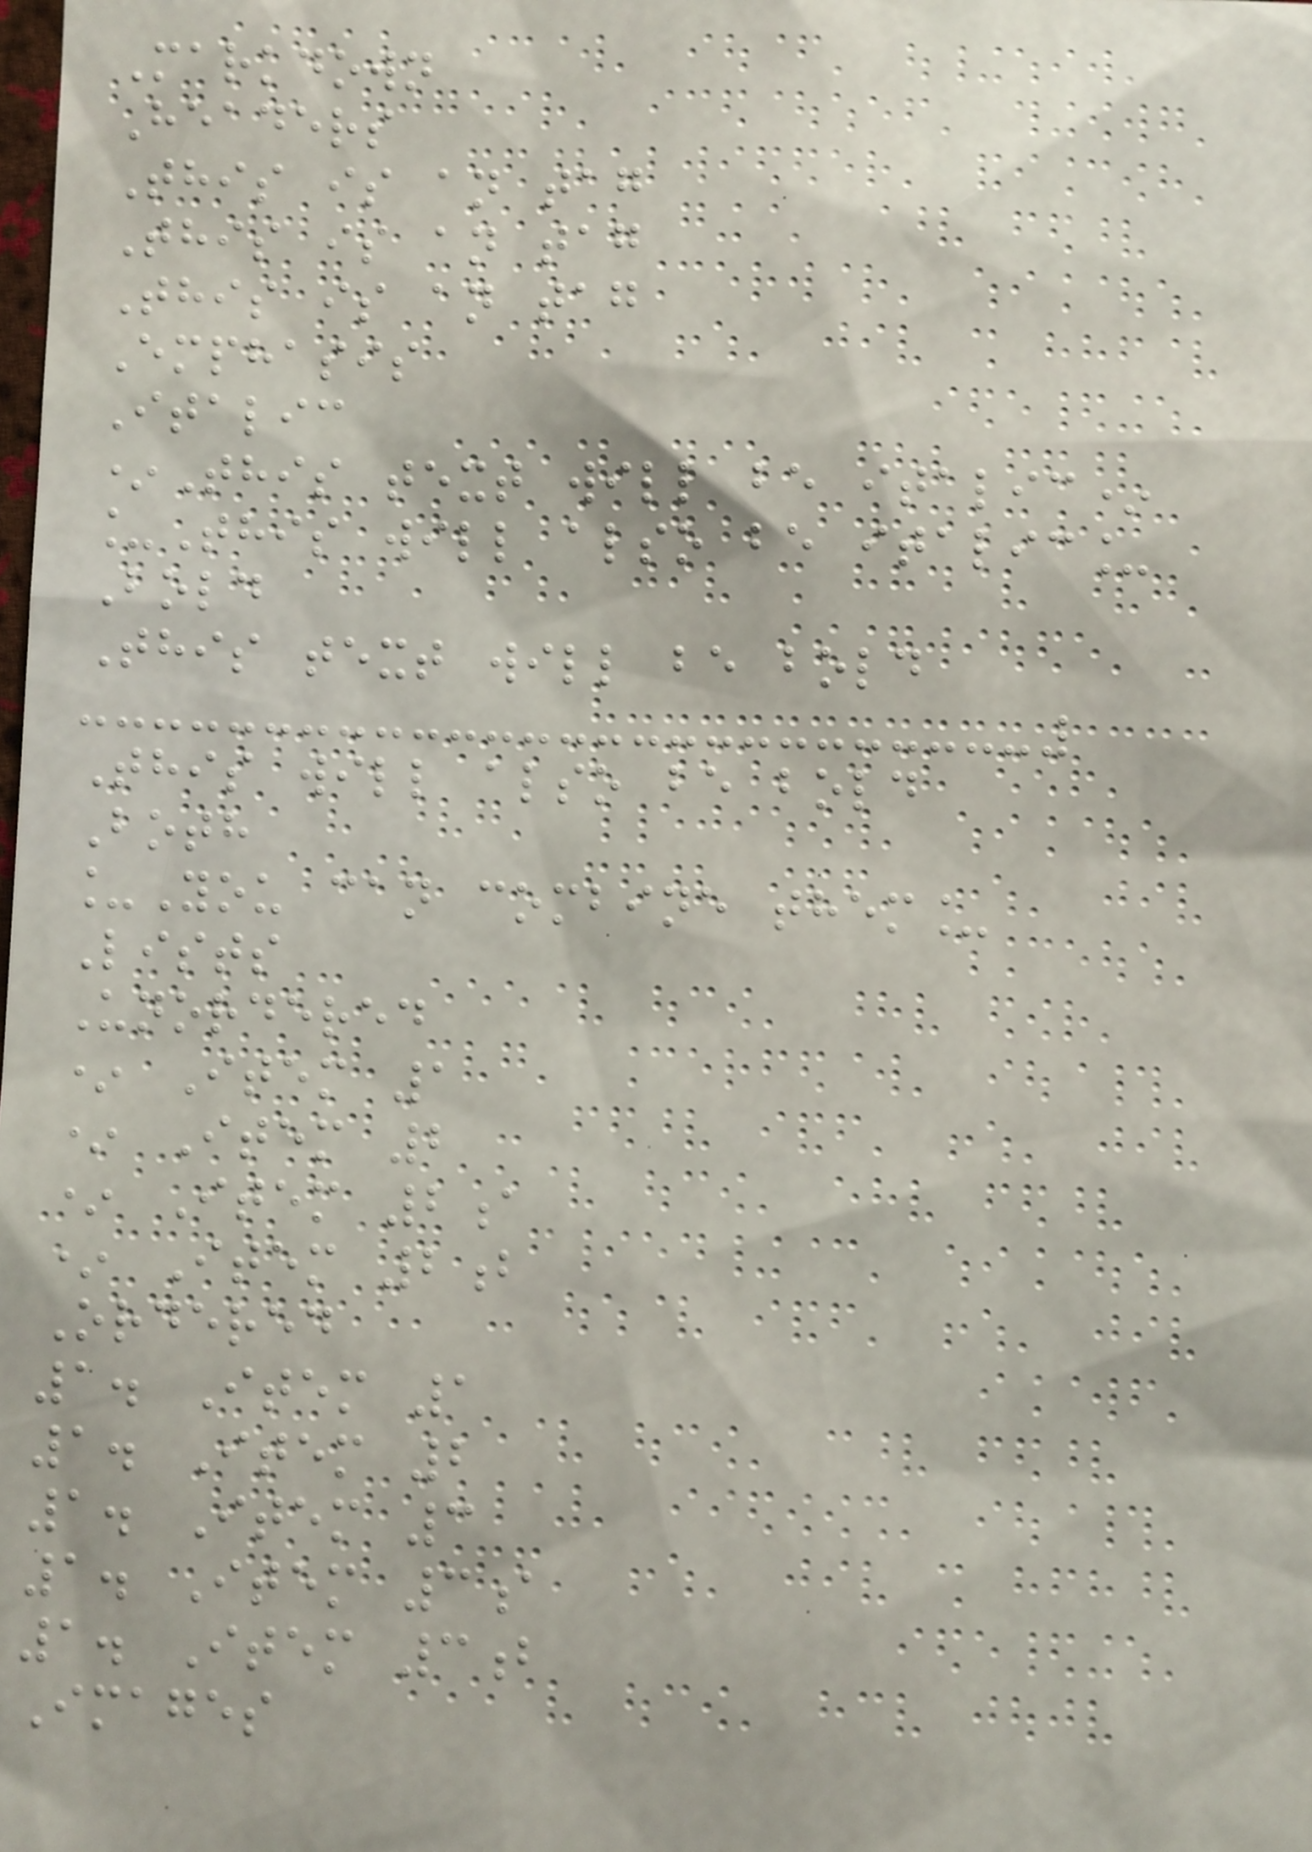Markdown
Headers
This is an tag
This is an tag
This is an tag
Emphasis
Italic
*This text will be italic*
_This will also be italic_
Bold
This text will be bold
This will also be bold
Both
_You can combine them_
Lists
Unordered
* Item 1
* Item 2
* Item 2a
* Item 2b
Ordered
1. Item 1
1. Item 2
1. Item 3
1. Item 3a
1. Item 3b
Images
